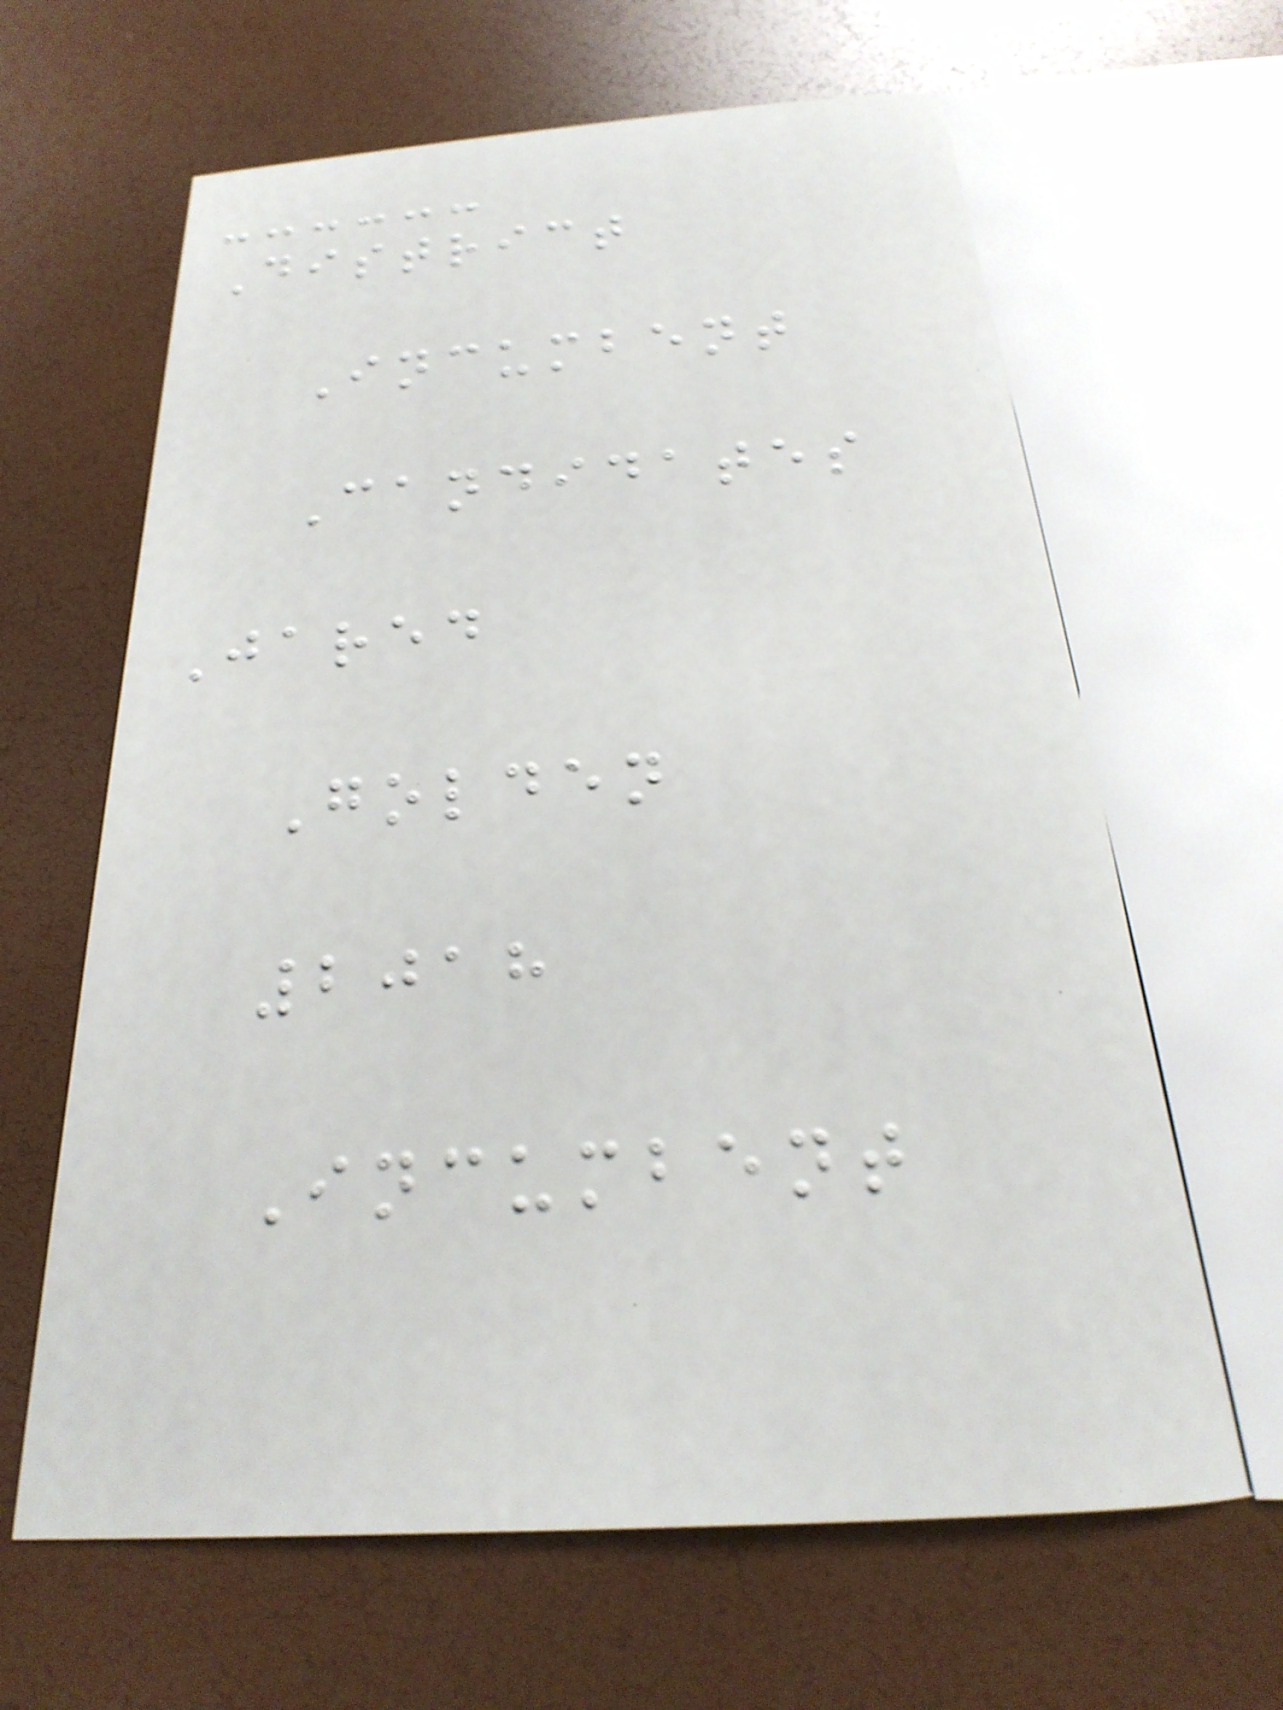District
Incumbent
Candidates
Jared
Golden
2018
Incumbent
